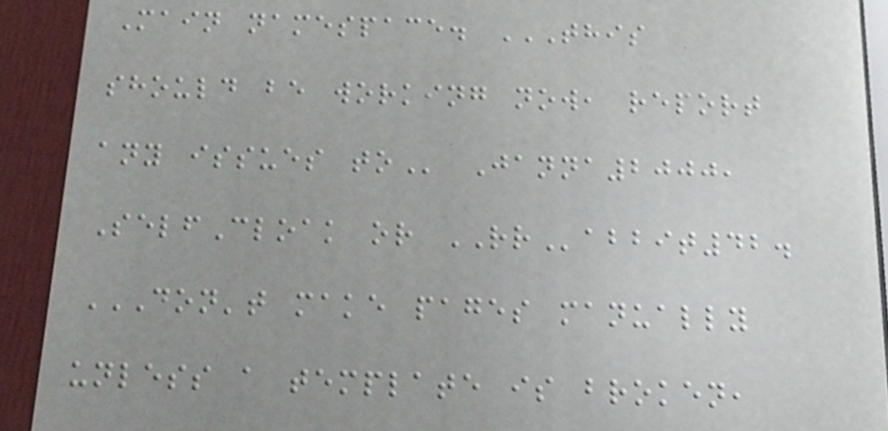Main namespace. THIS
SHOULD BE WORKING NOW, REPORT
ANY ISSUES TO Janna2000,
SelfCloak or RRabbit42.
DON'T MAKE PAGES MANUALLY
UNLESS A TEMPLATE IS BROKEN,
